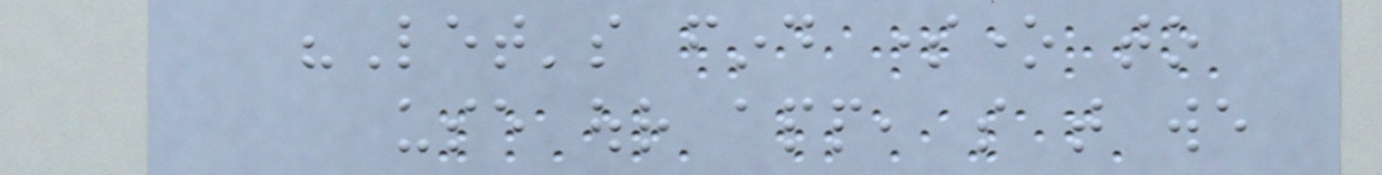"Let's find someone to
use our app, so that we
